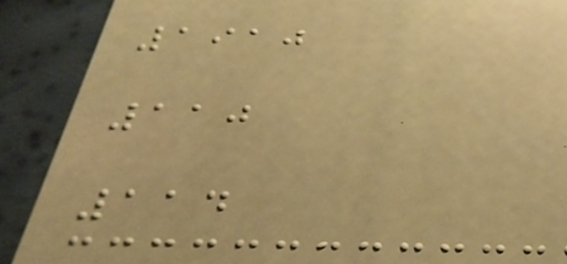1910
110
114
